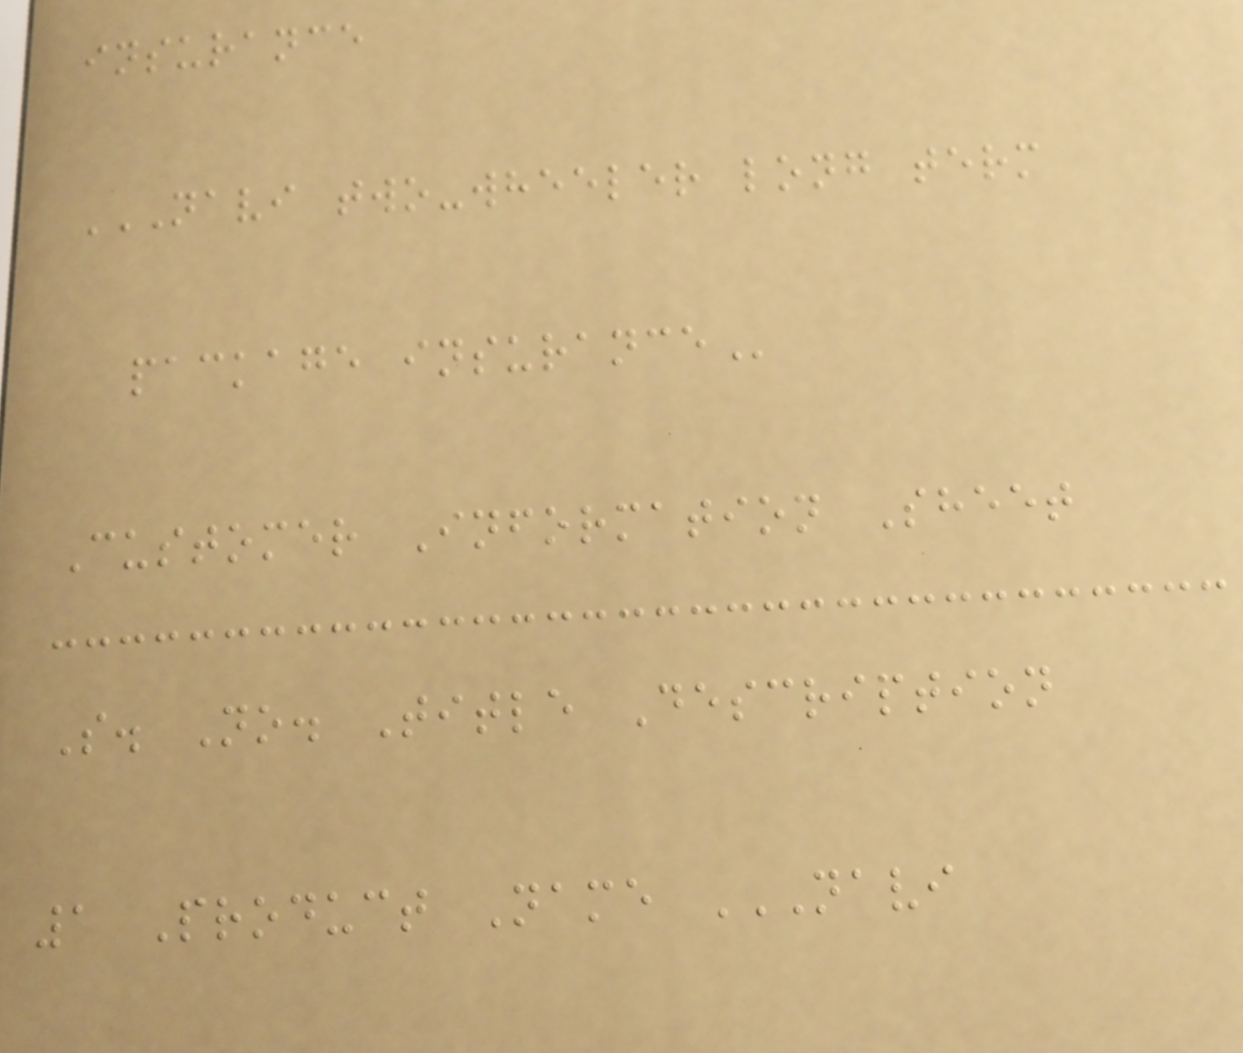insurance
NAVI TWO-WHEELER LONG TERM
PACKAGE INSURANCE
Customer Information Sheet
S. No. Title Description
1 Product Name NAVI
